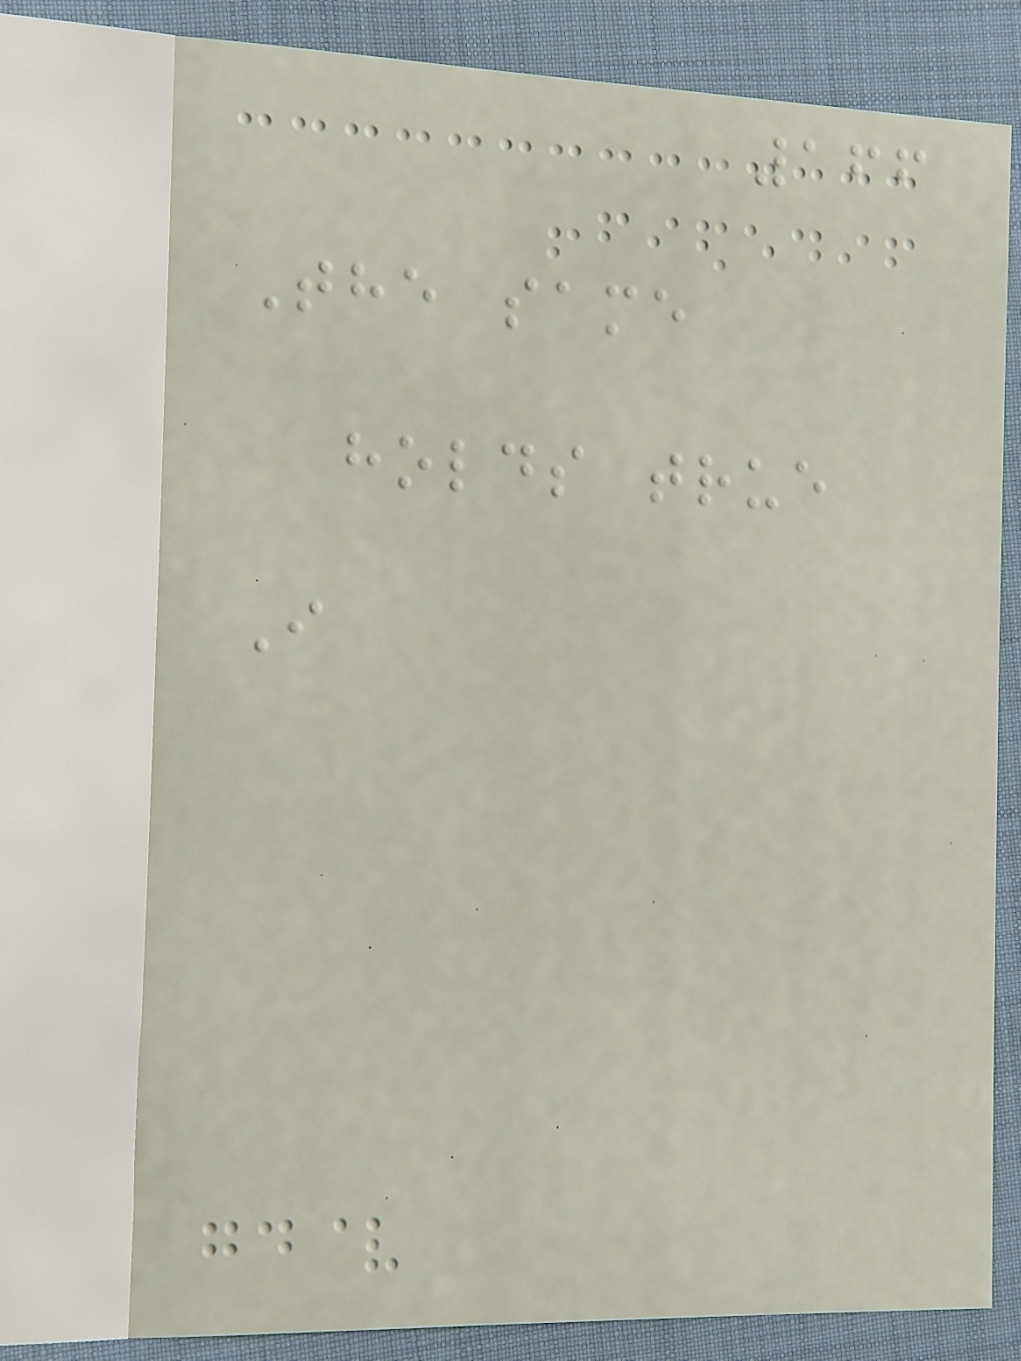166
The same
holds true
I
